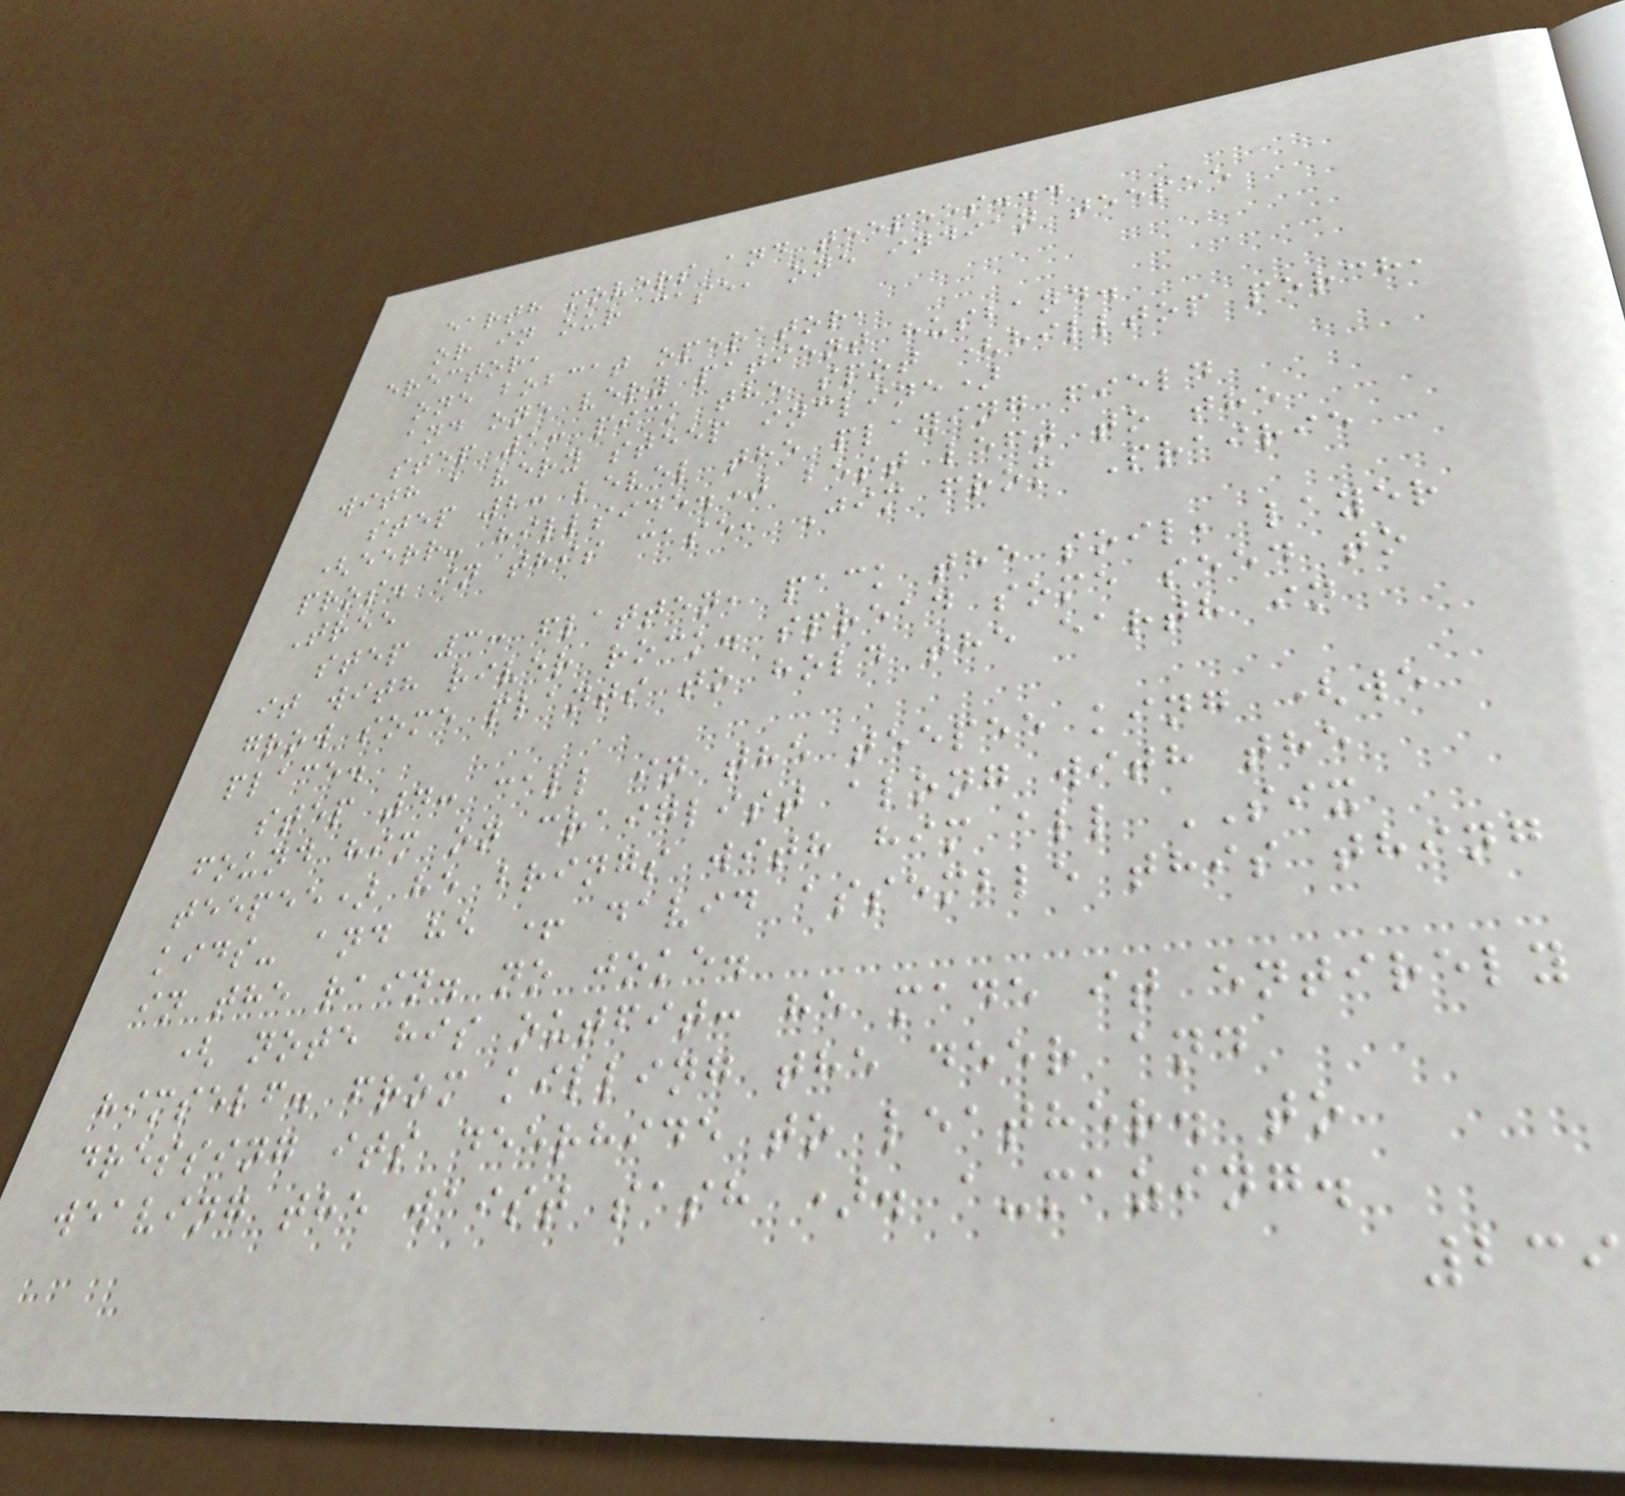earth movers and teepees...
or in our case, one indian teepee
erector,
one bobcat operator,
and one very patient husband.
step 1: pick the spot (hilltop perch,
with a very steep incline)
step 2: level the playing field
(eerr- hillside.) best left to the
pros. in this case, Jim from Prairie
Tree
step 3: flatten, pack the soil, layer
it with river rock. spread some seed to
grow some plants to hold the earth in
place.
step 4: call in the teepee king (we
found him on craiglist along with the
teepee) he brings with him all SIX
kids- and he + david assemble this thing
in the rain. no joke.
( note his outfit: he made it entirely
himself. from killing the deer and
dressing its deerhide to leather. to
weaving the waist sash ). a-mazing.
239
